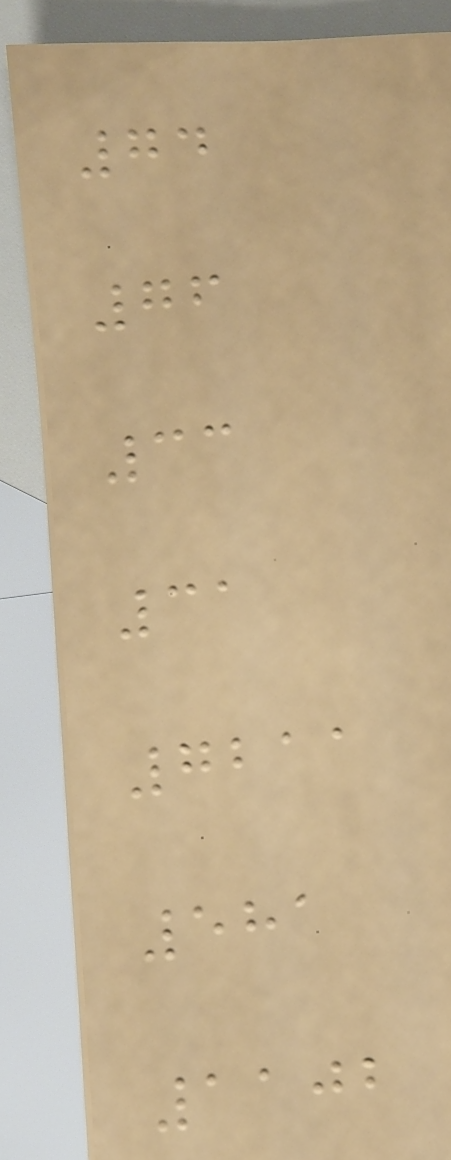74
76
33
31
7211
581
1102
